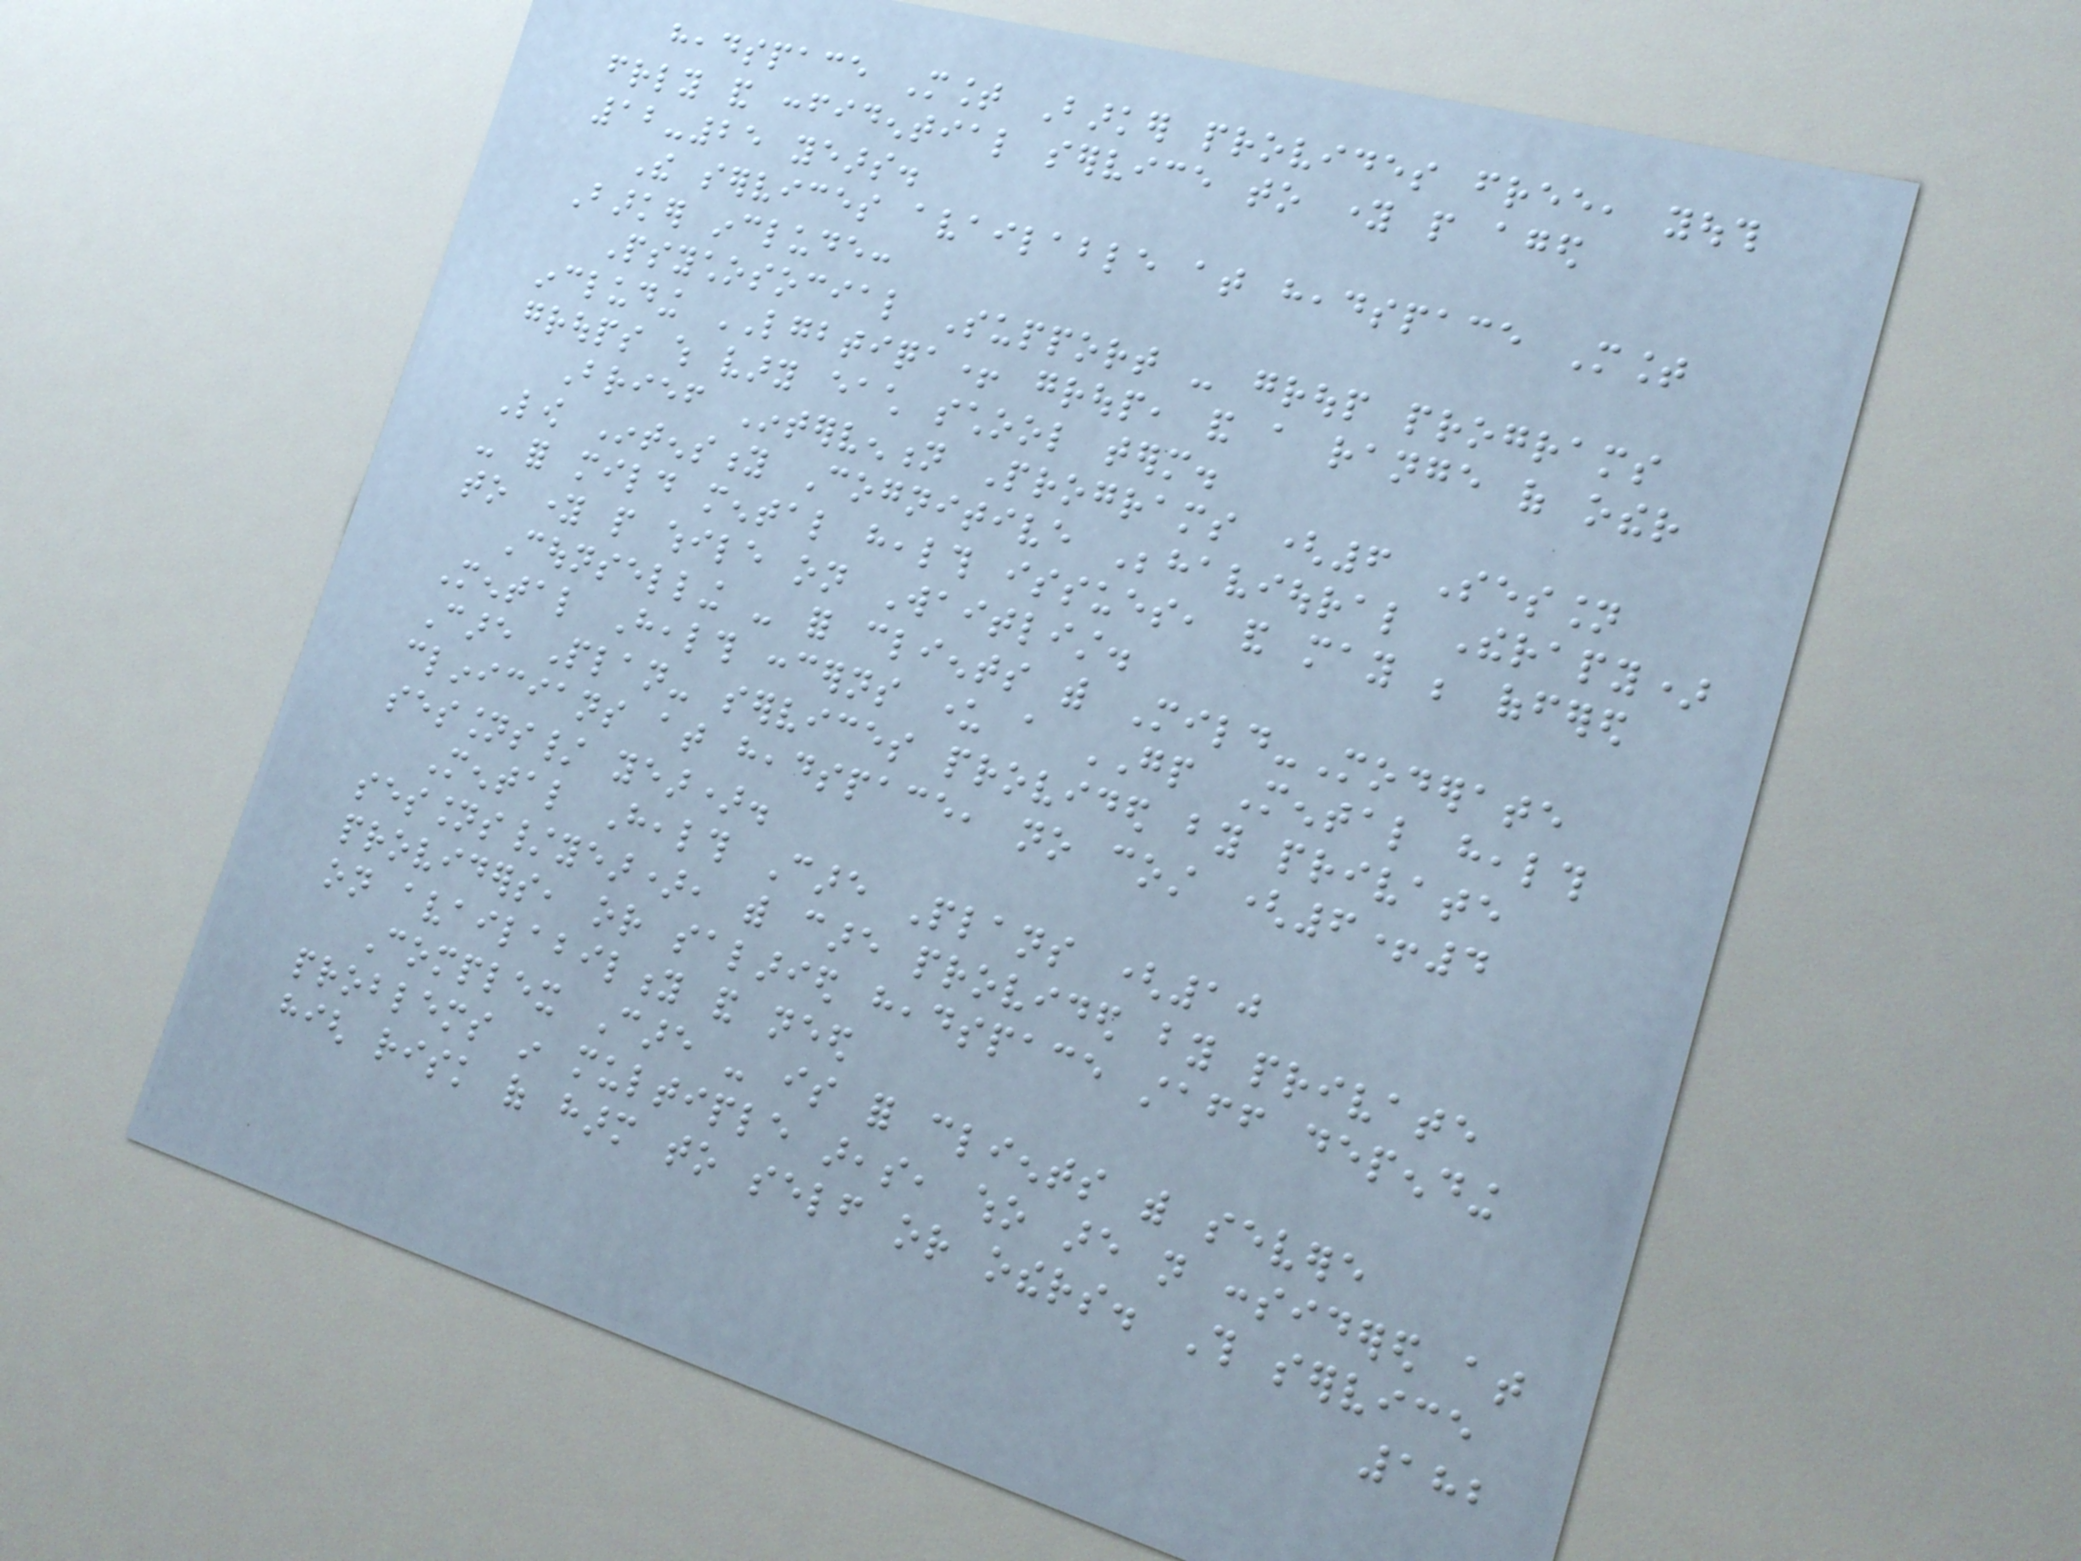headspace Mount Barker provides free, youth
friendly and confidential service to young people aged
12-25 years.
The services available at headspace Mount
Barker include:
Psychosocial Support - group programs
including LGBTIQA+ group, and a range of other
groups which vary each school term.
Brief Intervention Programs (6 Session
Low Intensity Cognitive Behavioural Therapy)
- for mild mental health issues, and may be offered
to young people while on Waitlist.
Counselling - for clients with Mild-Moderate
Mental Health concerns under a GP Mental health
Care Plan- services provided by private
clinicians at headspace, no cost (6+4
sessions/ year).
Mental Health Care Plans (10
sessions/year), with care provided by private
providers, or salaried headspace staff depending
on availability and need
Complex Care - is for clients with severe
problems in multiple areas, who are not considered at
high risk of harm to self or others. This service
182
